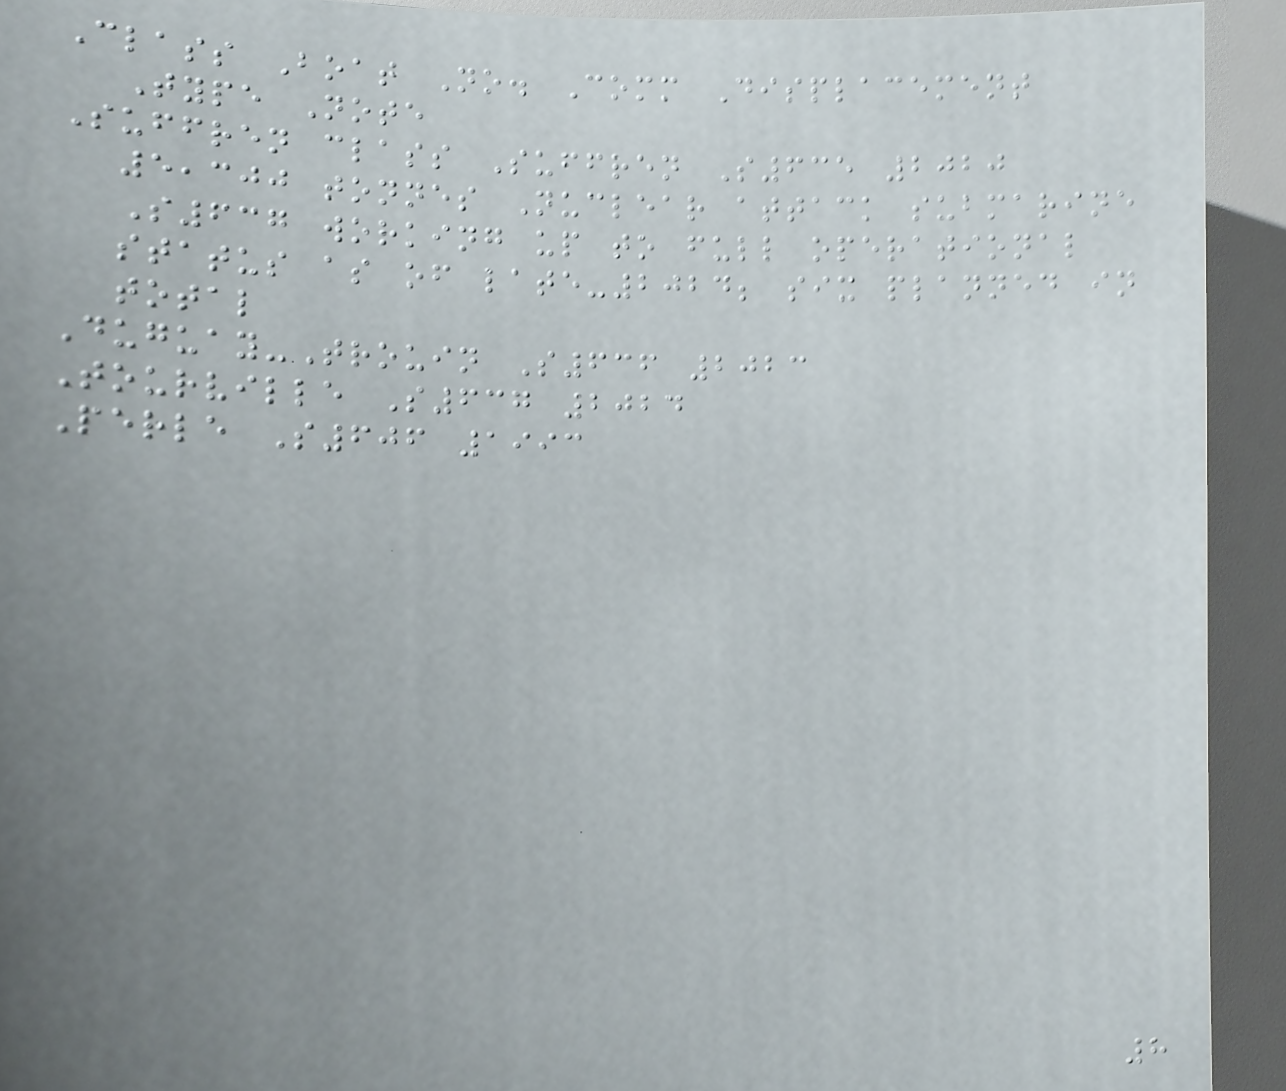Class Boat No. Comm Displacement
Type Note
Suffren class Suffren S635 2020
5,300 tonnes Nuclear attack submarine
S637 working up to full operational
status as of late-2024; six planned in
total
Duguay-Trouin S636 2023
Tourville S637 2024
Perle S606 1993
8
